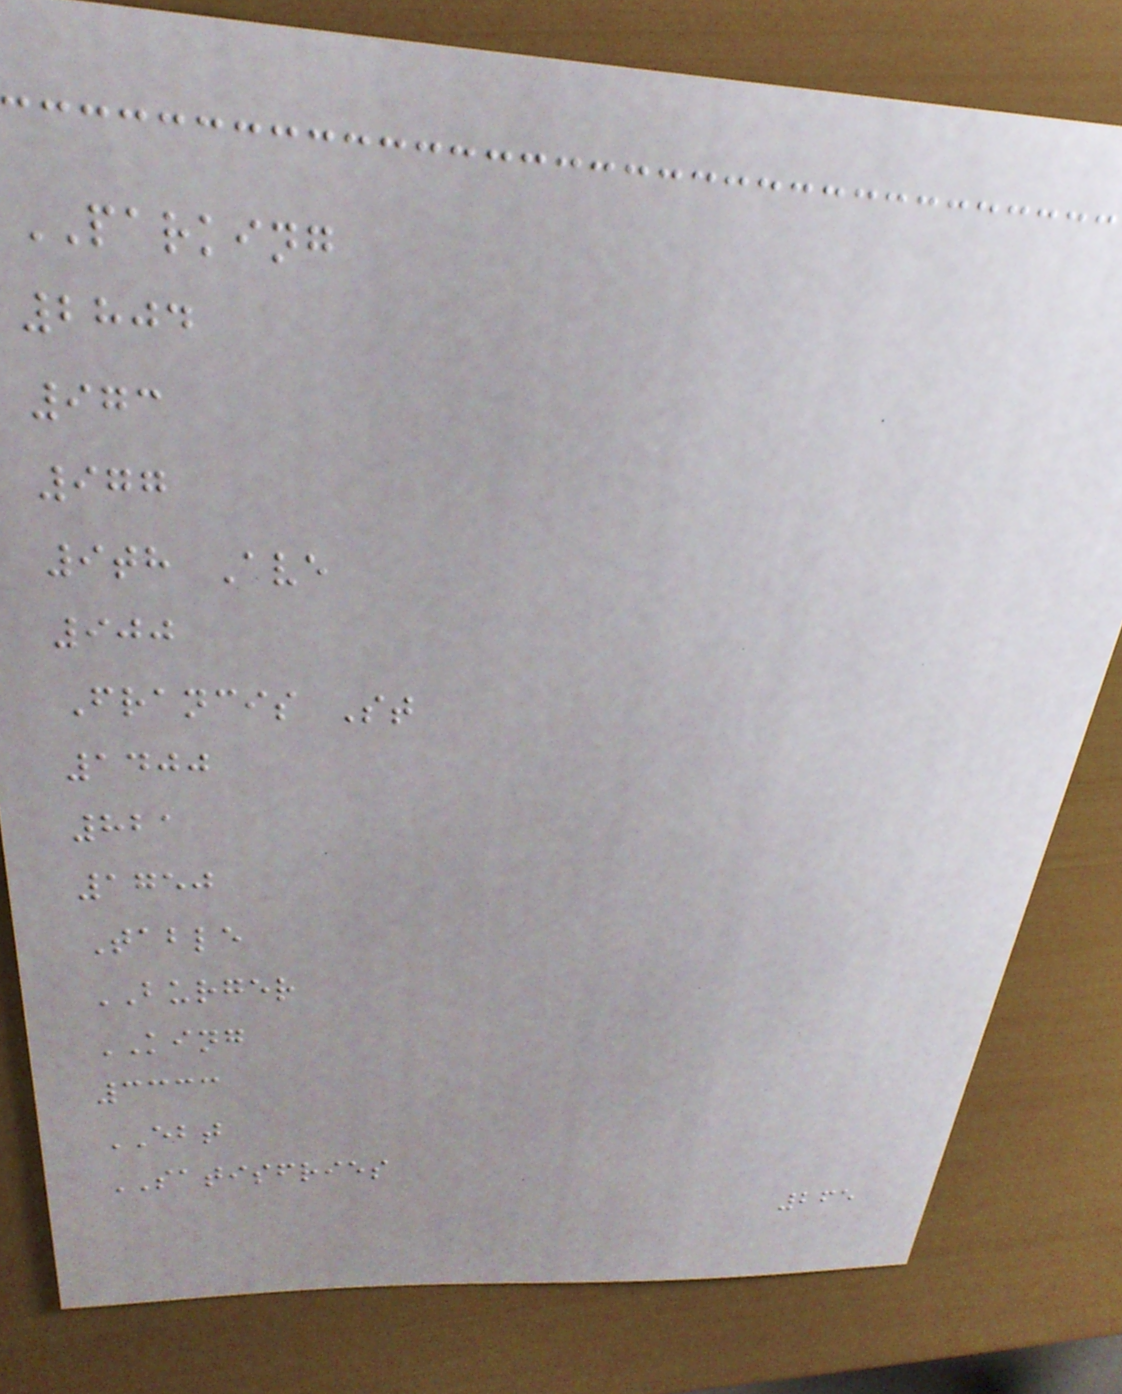PARKING
2804
973
977
9th Ave
900
Francis St
1400
821
1750
Table
BURGER
KING
3333
EBT
SATISFRIES
265
